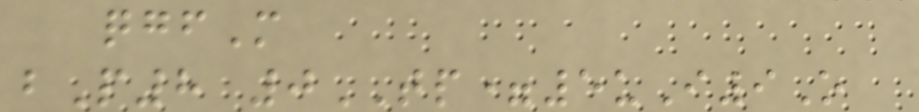qgfM
bP8 0TP=5uI9O
